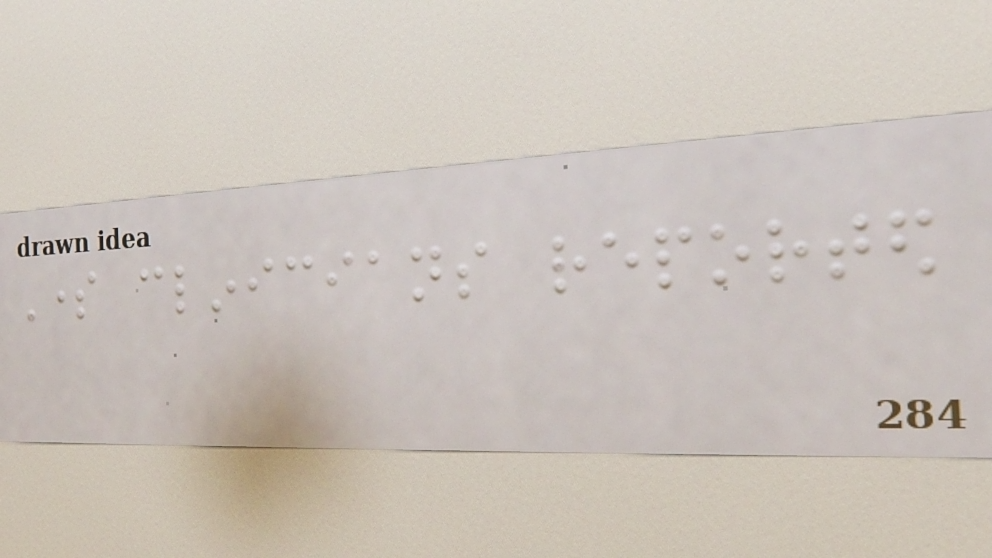Some clinicians reported
